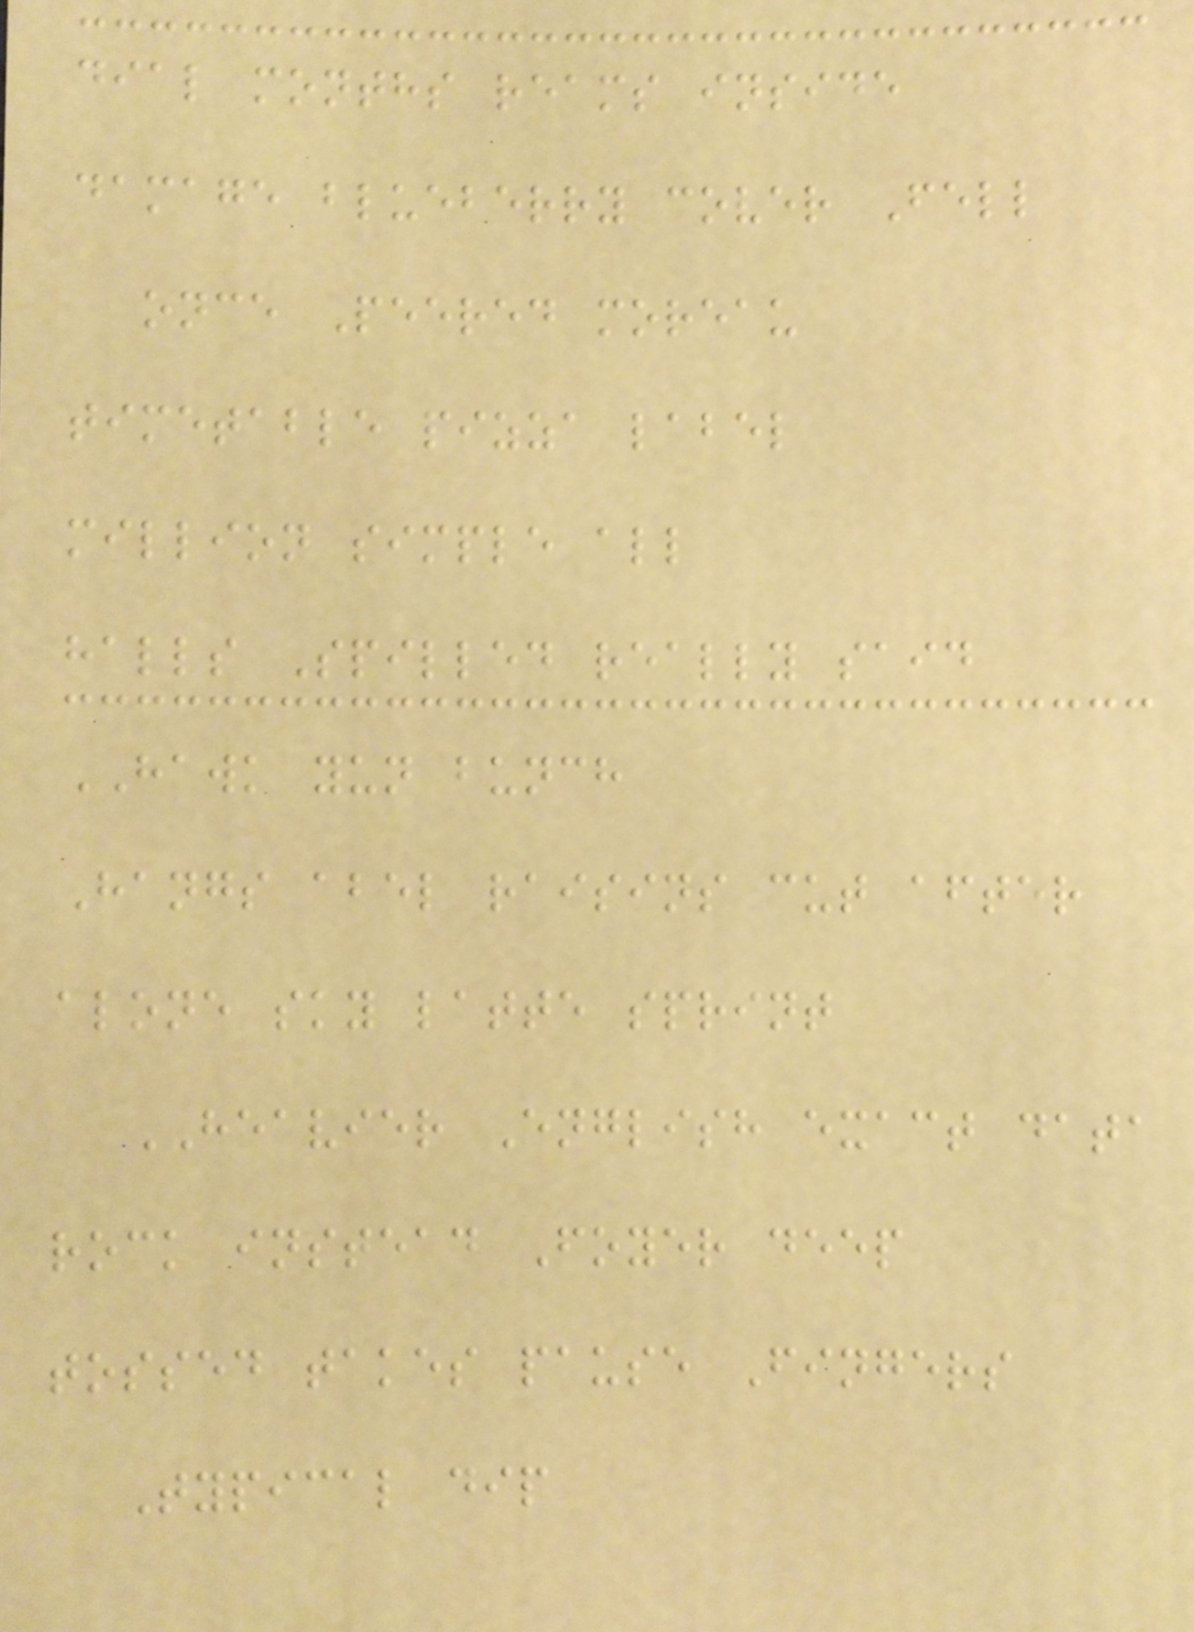dial months reams inside
damage blueberry cover Fell
once Peered moreau
timetable pizza label
million simple all
halls Spilled really said
HAWK yun bunch
Hangs abel raisins cut after
alone sky latte sprint
HEAVIER English exact data
rock instead Foyer deep
tossed takes pause Fingers
Typical dip
